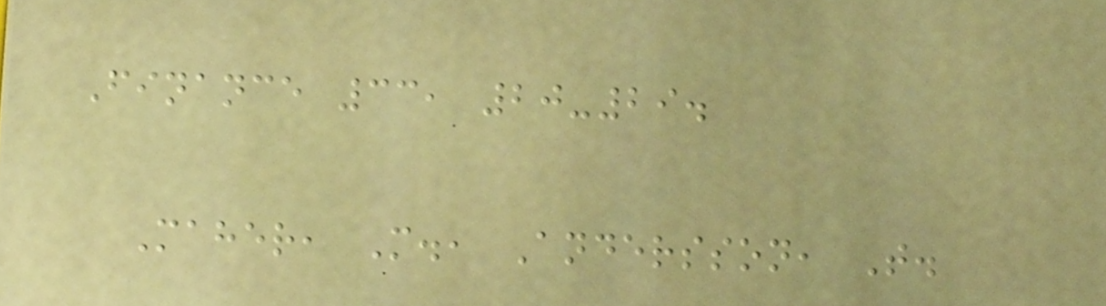Finance 33, 20-29.
Maher, M., Andersson, T.
